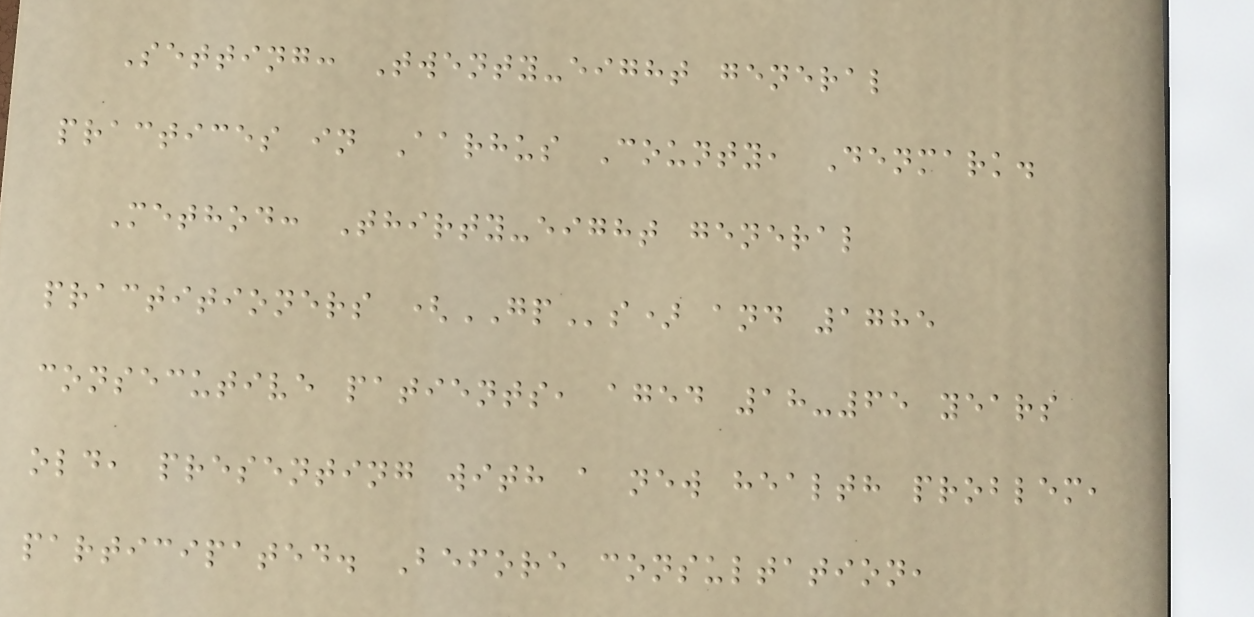Setting: Twenty-eight general
practices in Aarhus County, Denmark.
Method: Thirty-eight general
practitioners (GPs) and 1785
consecutive patients, aged 18-65 years
old, presenting with a new health problem,
participated. Before consultation,
